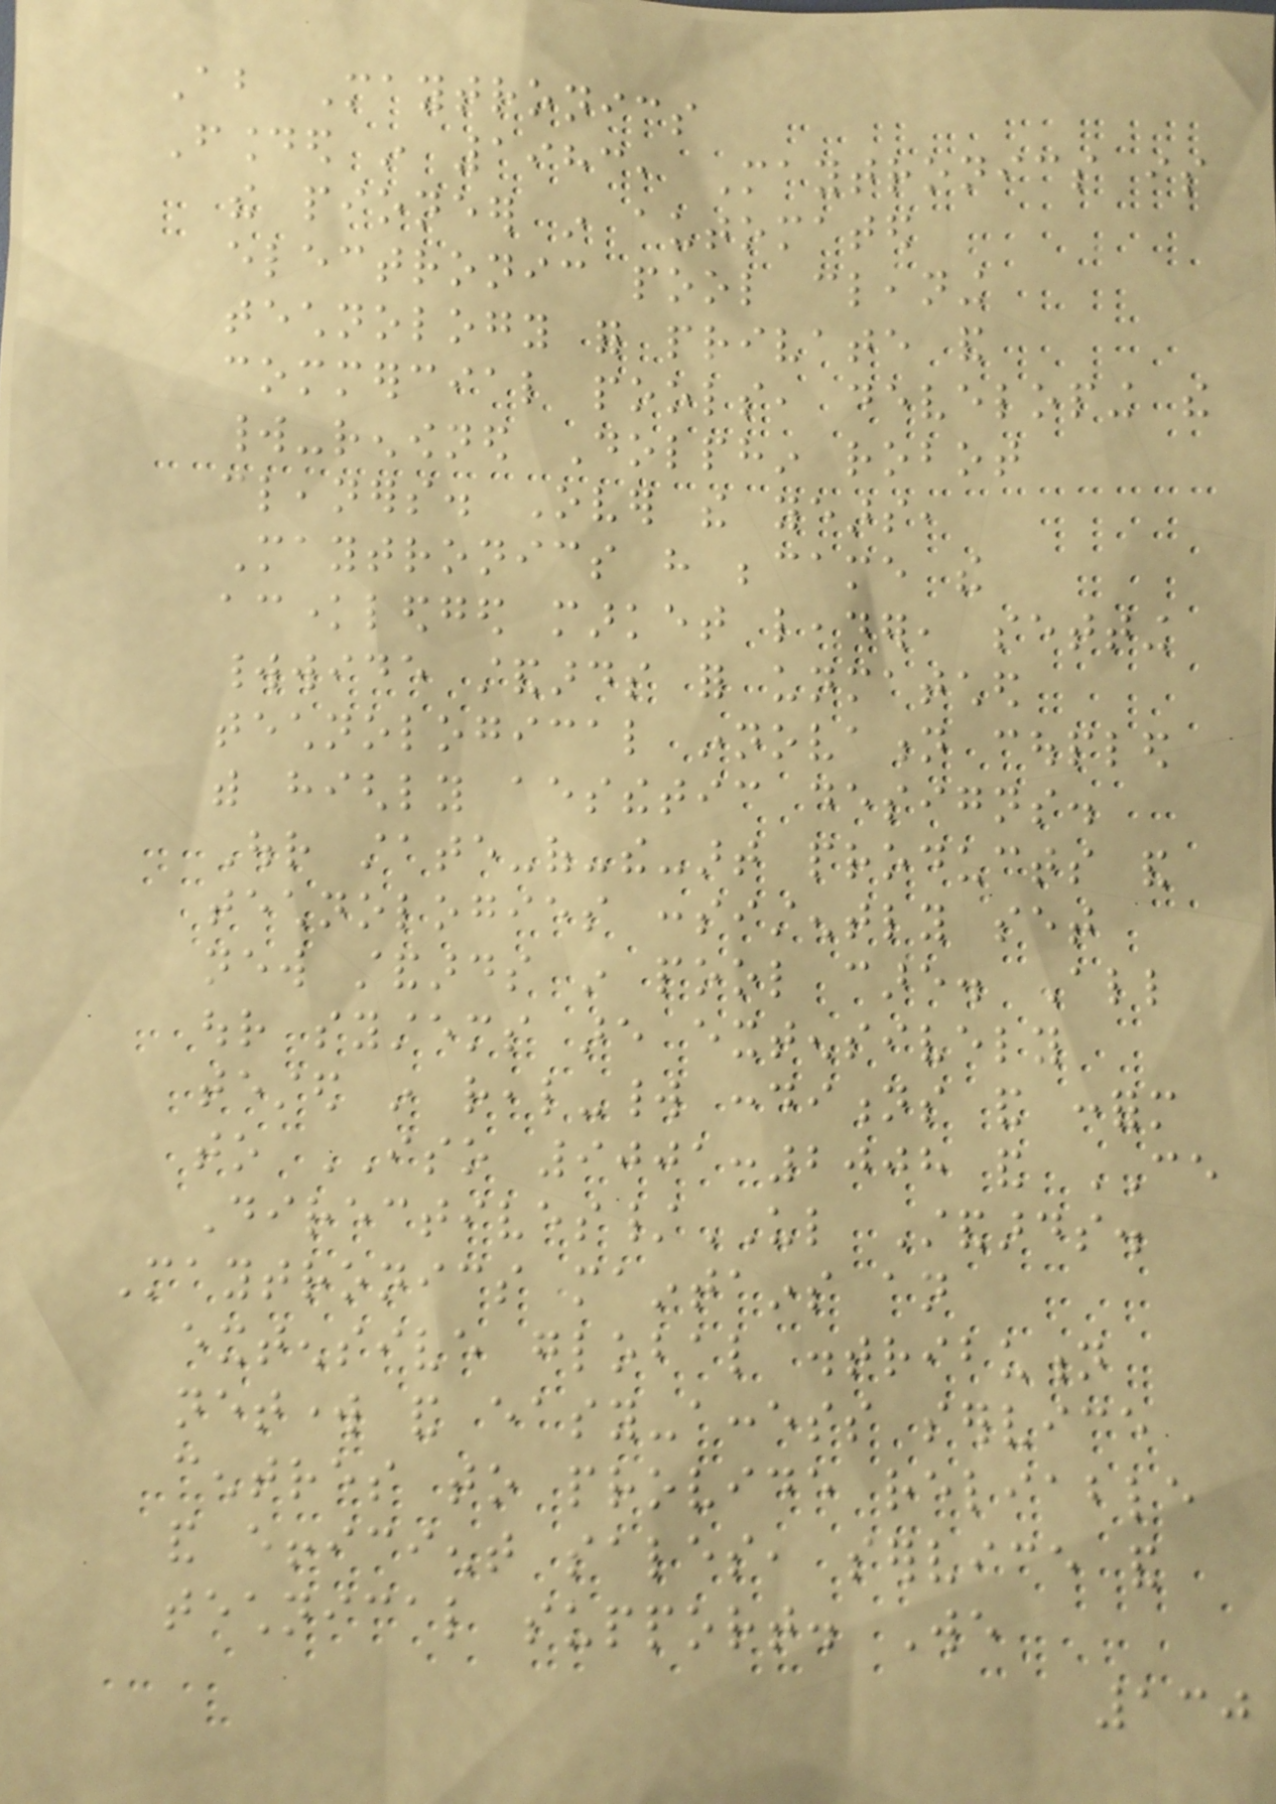About Maytronics
Founded in 1983, Maytronics is
the pioneer in automated
electronic pool cleaning
technology for private and
commercial pools, developing the
world-renowned Dolphin robot
cleaners. Over the years,
Maytronics have became the
acknowledged market leader, setting
worldwide standards for unmatched
technological innovation coupled
with highly aesthetic designs.
Our state-of-the-art products and
technologies consistently set
new standards in pool care. All
our systems are extensively
tested in real-world conditions and conform
to ISO 9001:2008 and CE
Directives/UL Standards.
Maytronics maintains an
extensive global distribution
network and easy-access service
centres to provide reliable
and efficient sales, service and
technical support. We
130
